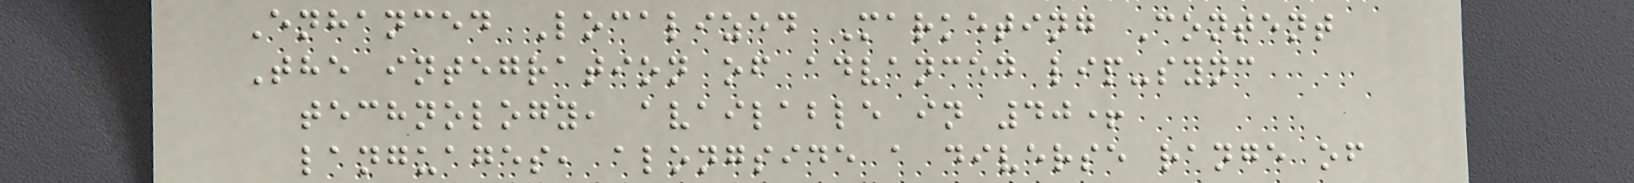Enhanced Localized Marketing Content
The integration of advanced lip-sync
technology, available in 40+
languages, alongside a diverse range of
